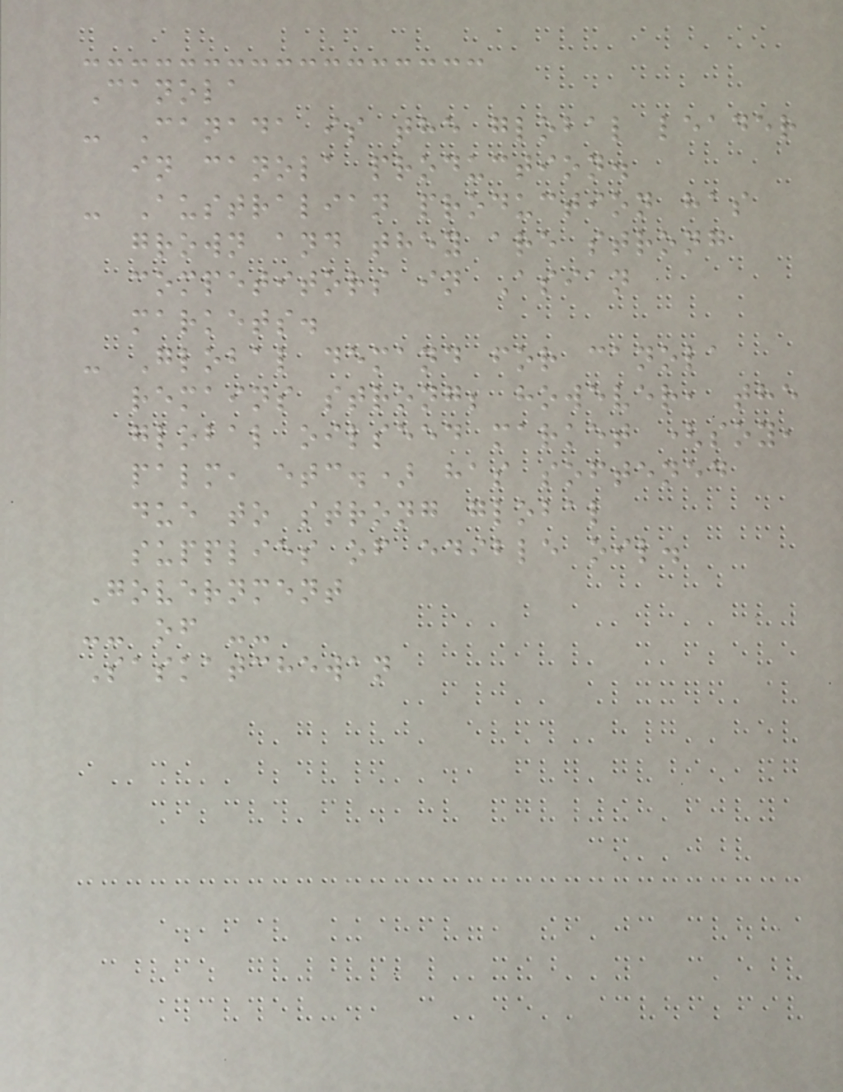Canola
- Canada is the global leader
in canola production.
- Australian production has
grown and they are strong
competitors in Asian
markets.
- Global demand for canola
remains strong; however, the
global oilseed market (soy,
palm, etc.) has softened
due to strong global
supplies of edible oil.
Government
-- of --
Saskatchewan
